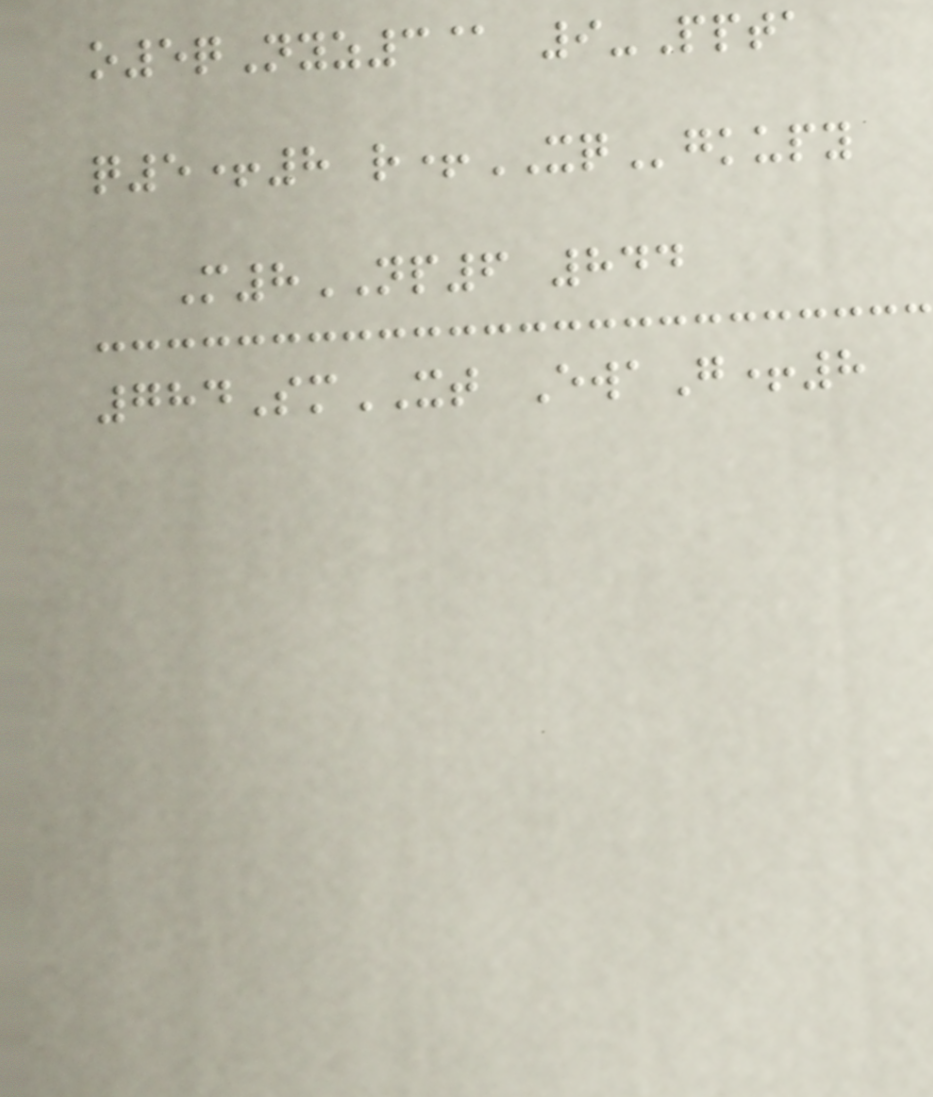o5qNyz3@ 9-Ppta
q5+8 r+XQgkupy
M8NP6 844
784SmXT EwaG+8
